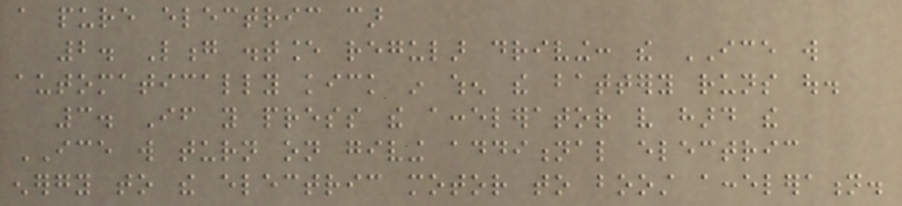a pure electric car
2. Long distance regular driving: the ICE will
automatically kick in when the battery runs out.
3. If you press the accelerator very hard the
ICE will turn on giving additional electric
energy to the electric motor to boost acceleration.
